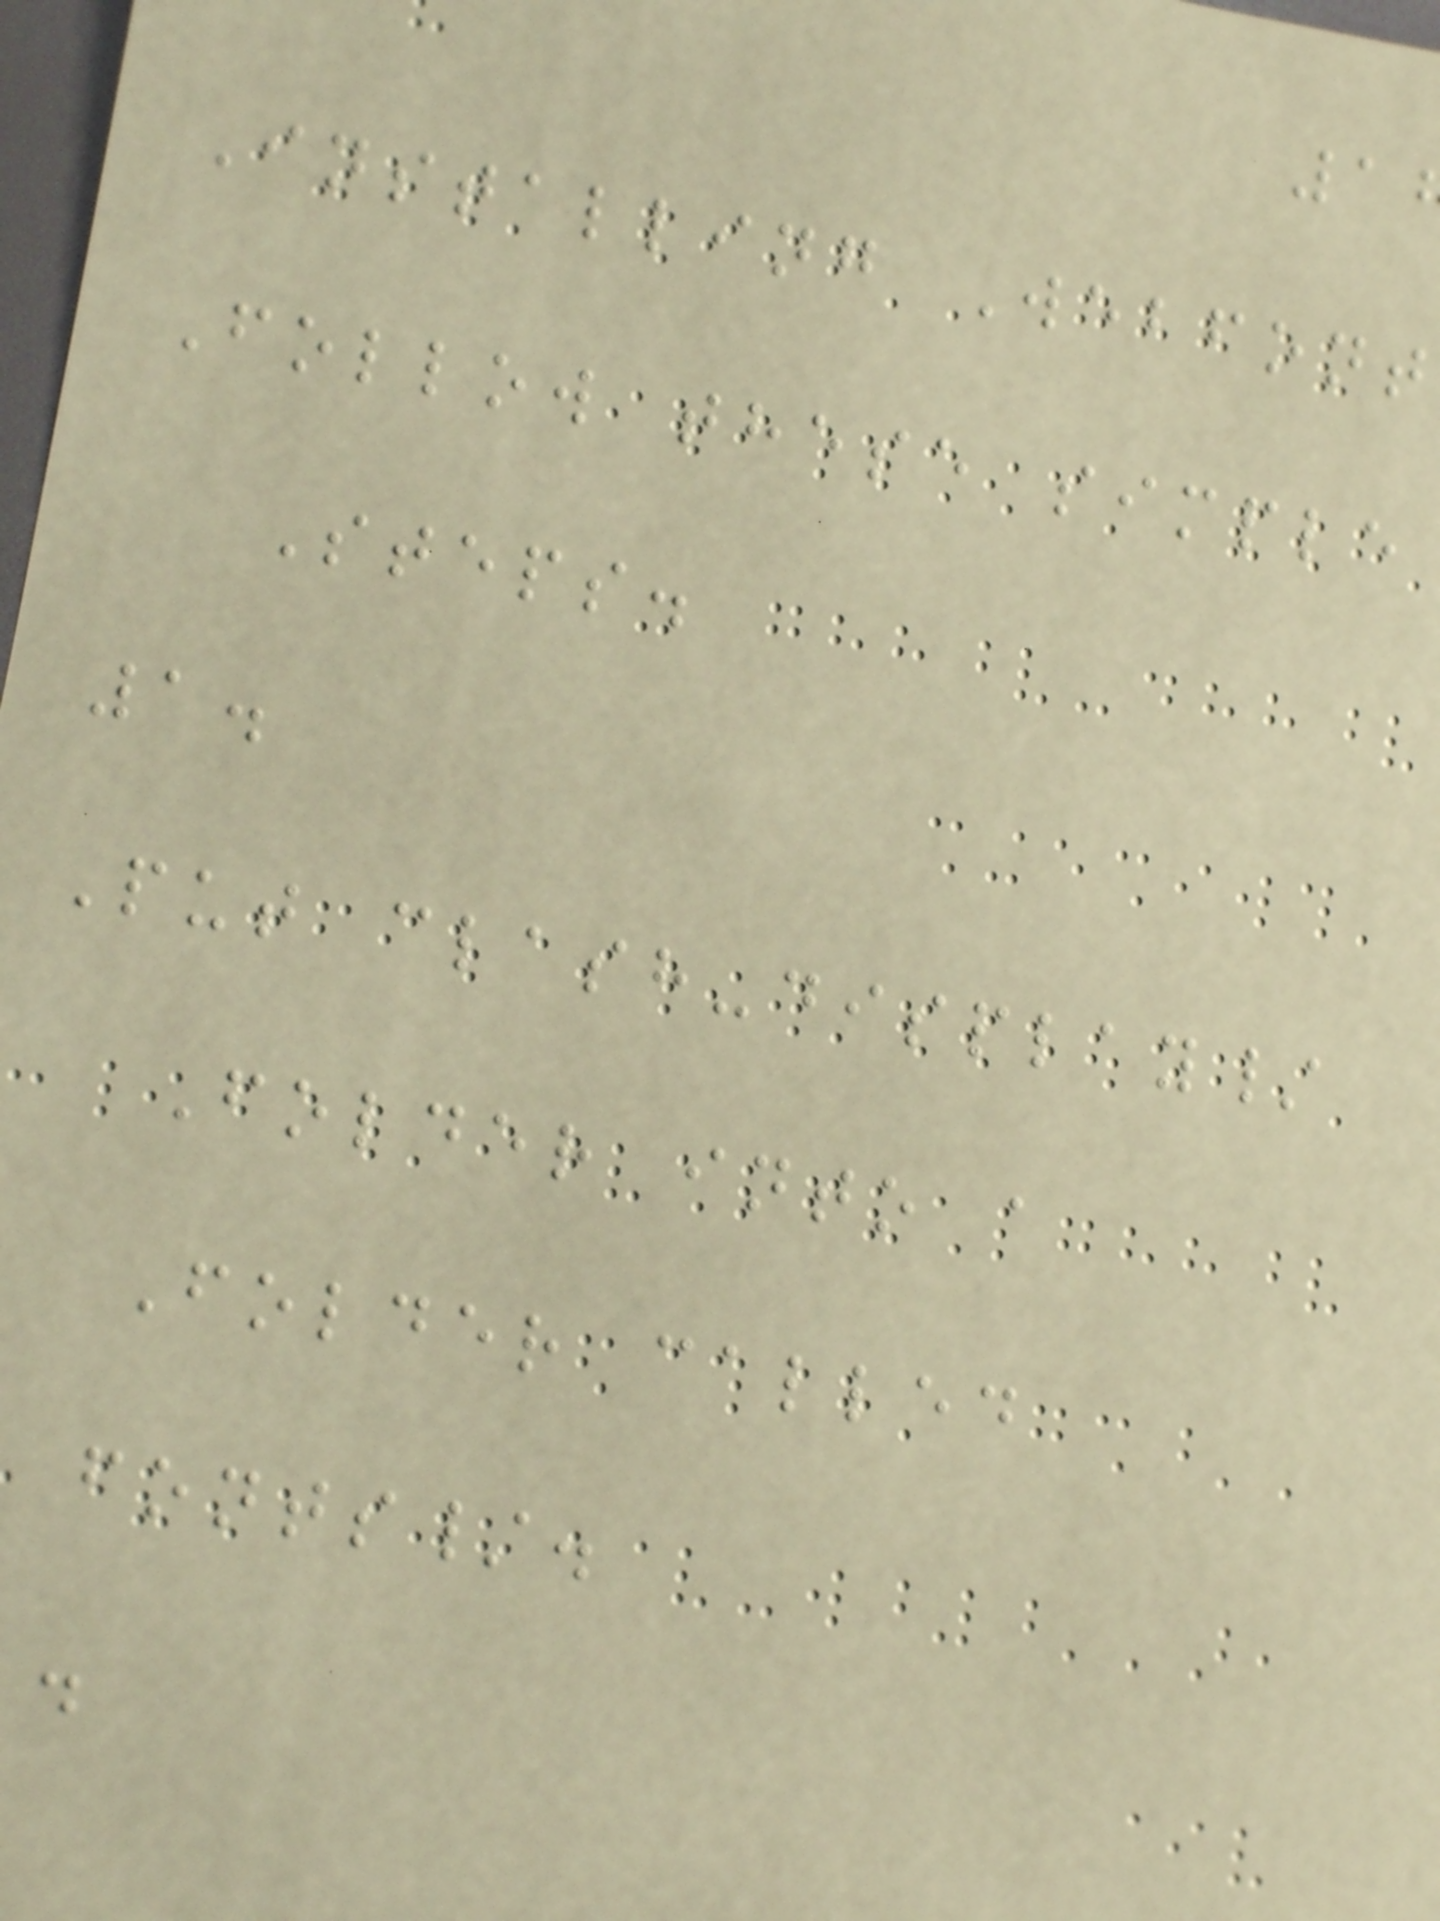Installing Webfont
Follow these simple
Steps.
1.
Put clash-display/
Folder into a
Folder called
fonts/.
